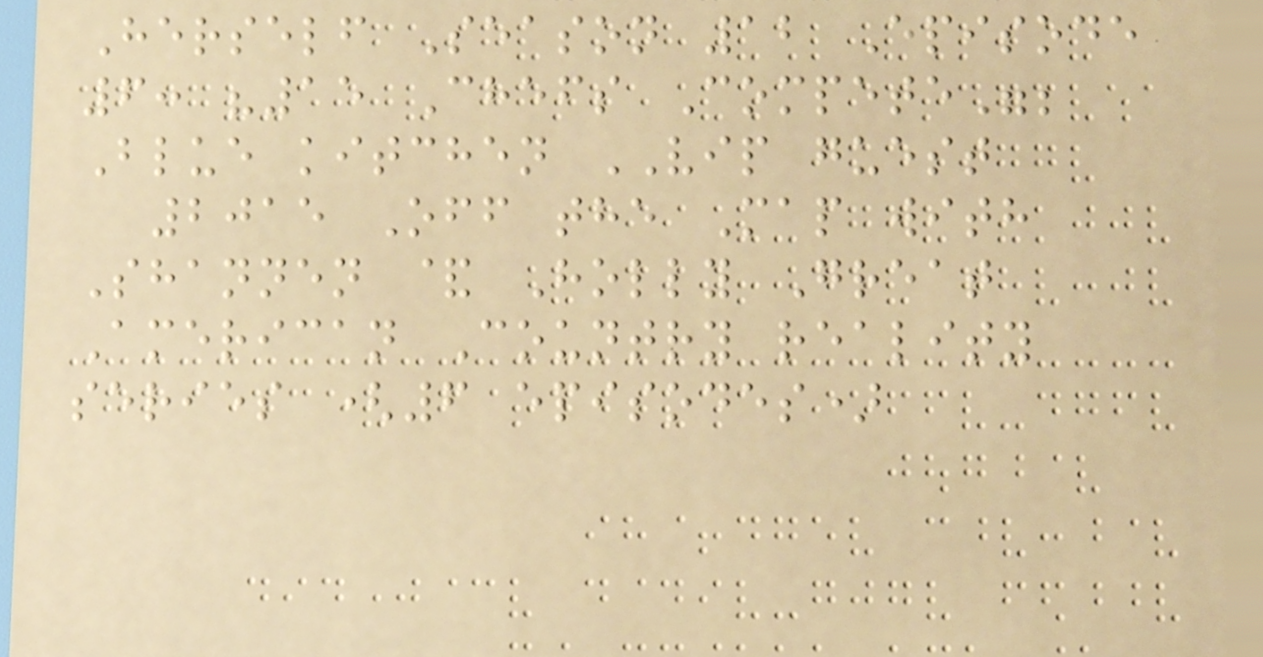Herself Season 12 Episode
6: "15 Chefs Compete";
Blue kitchen VIP guest
2015 Off the Map with
Shannen & Holly Great
American Country reality
series (6 episodes)
